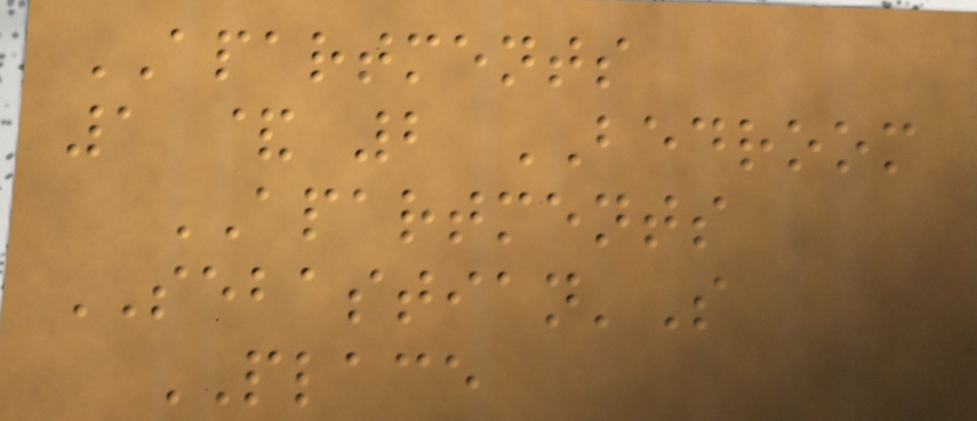APARTMENTS
1 & 2 BEDROOM
APARTMENTS
SEBASTIAN'S
PLACE
